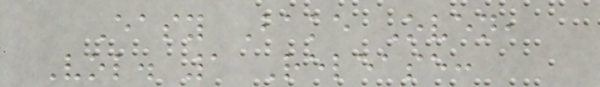Easy Bake Oven,
Vol. 1 Release:
